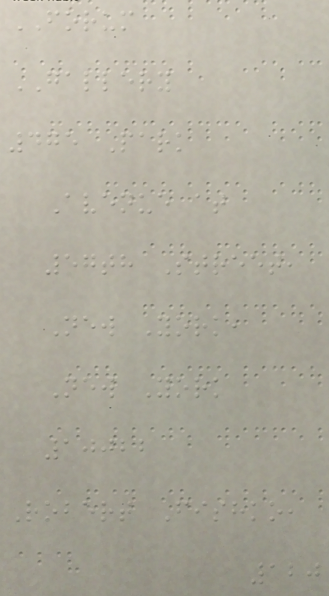FORUM
GALLERY
475 Park
Avenue at
57th Street,
New York,
New York
10022
Robert Fishko,
120
